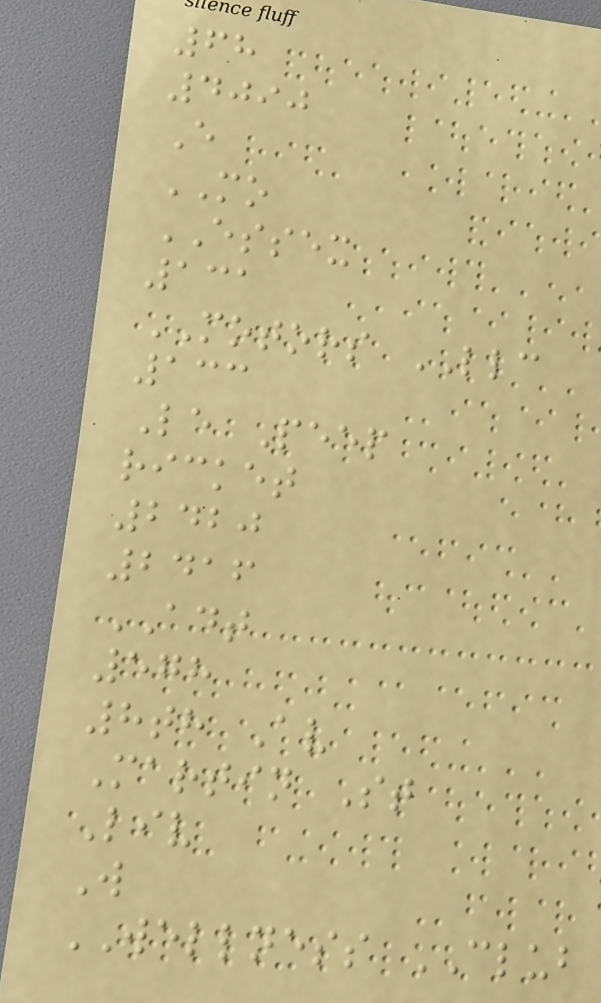68
4090
E
MO
ESSEX
131
MOTORS LLC
133
Le Peep
ricket
2420
2416
ADT
578
8th Av
Martin St
Liv
W
WELLNESS CLUB
